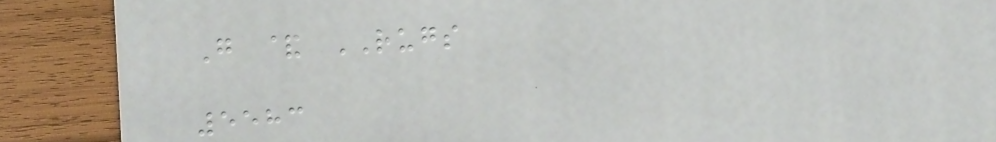G & RUGS
5583
